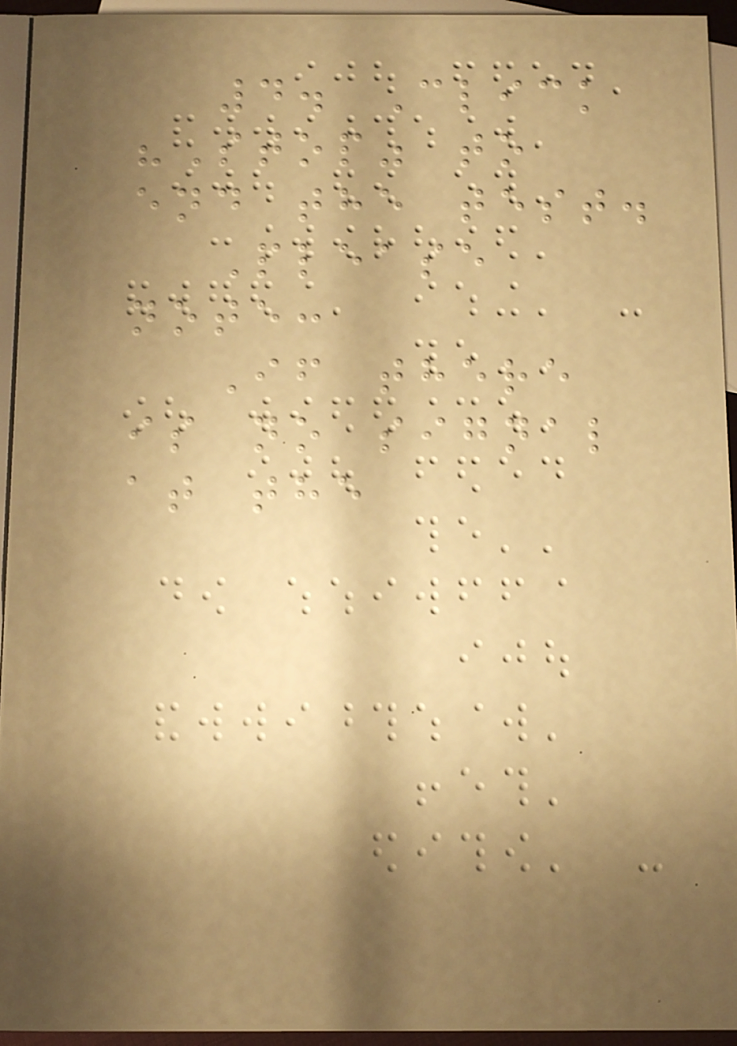4. Click
"Stop" to
end the test.
Please
note:
If there
is no signal
at the
